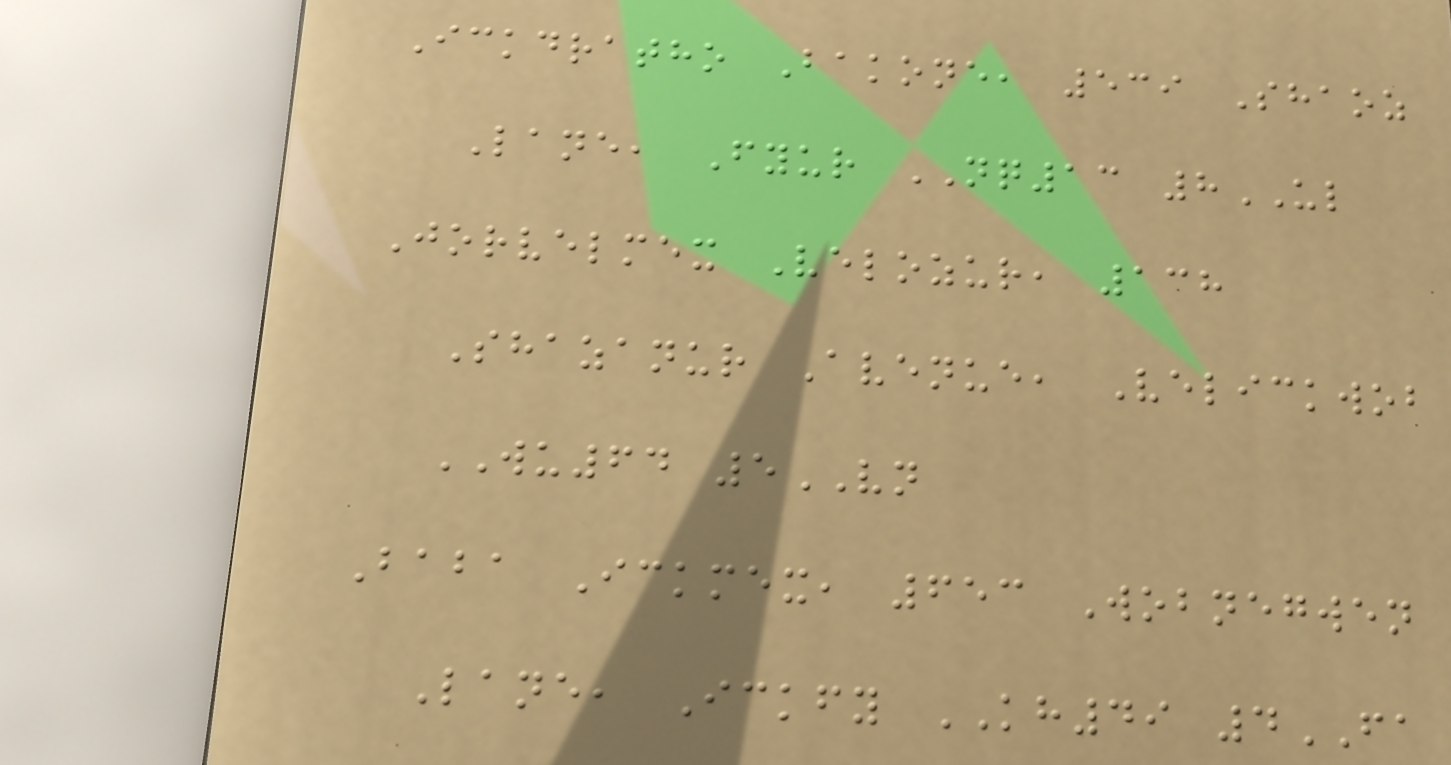Ickdratho Bakone, 539 Shaoz
Lane, Fyur NQ13 8UL
Jorvelmex Velozur, 138
Shazanur Avenue, Velickwob
WU64 5VN
Baba Ickmex, 653 Wobnegwen
Lane, Ickfy KH49 4FA
